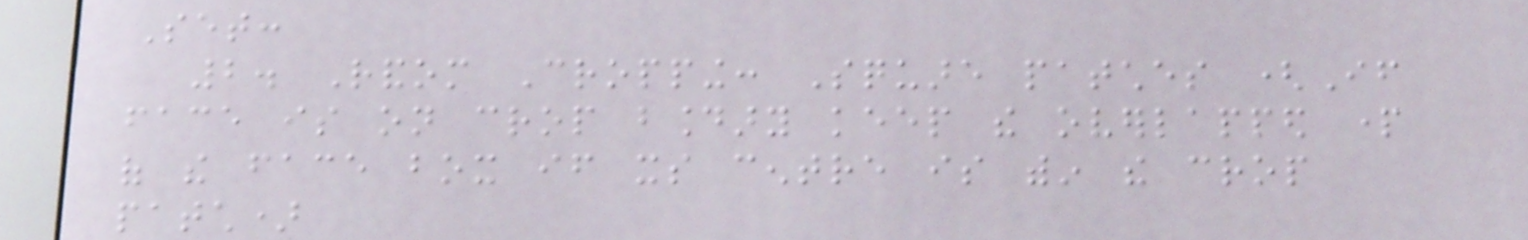Set:
2. Random Cropping: Square patches (If
face is on crop boundary keep the overlapped part
of the face box if its centre is within the crop
patch)
